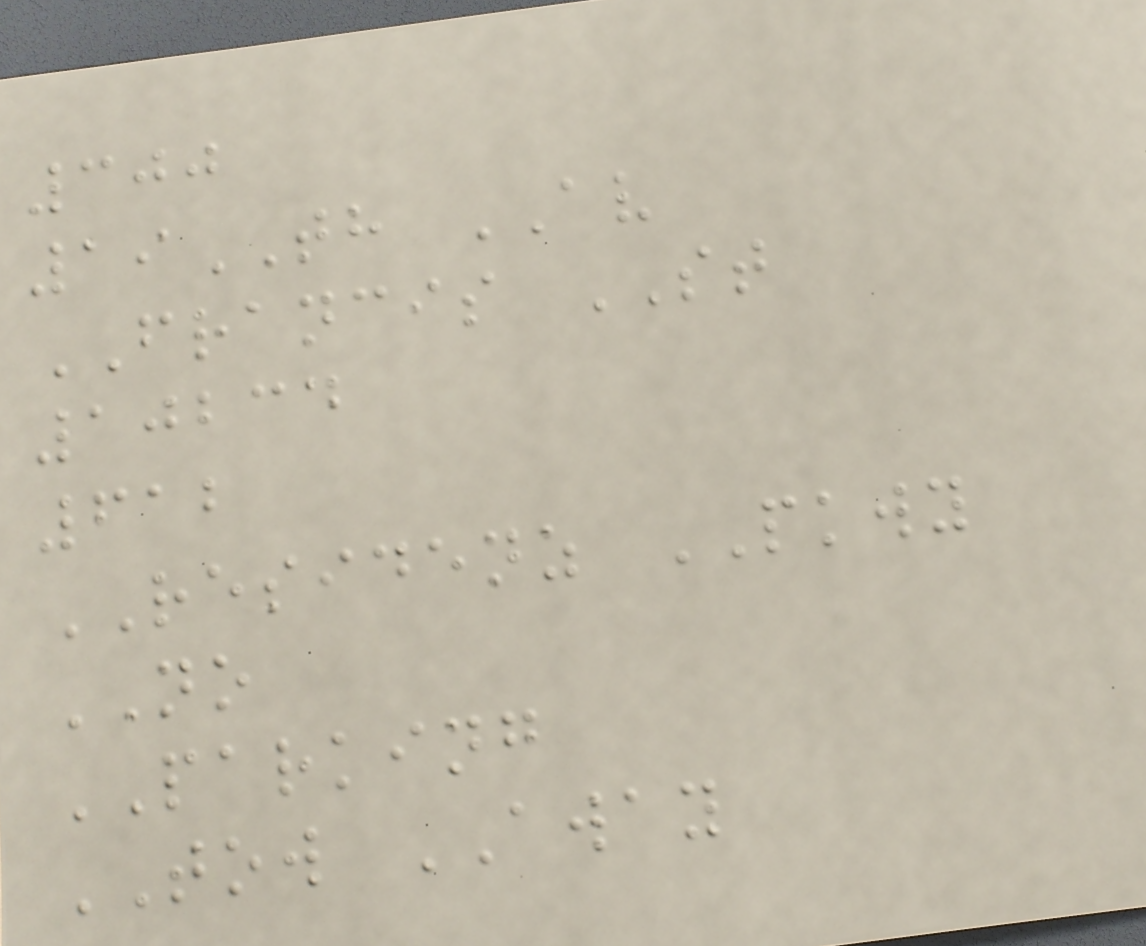300
19TH AV
FRANCIS ST
10234
612
RESIDENZ PKWY
NO
PARKING
TOW AWAY
